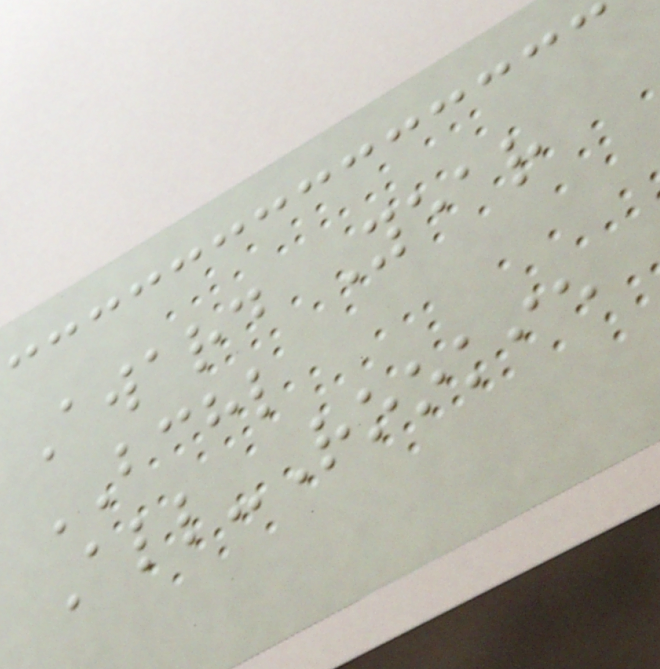Award Year
BCHL
All-Rookie
